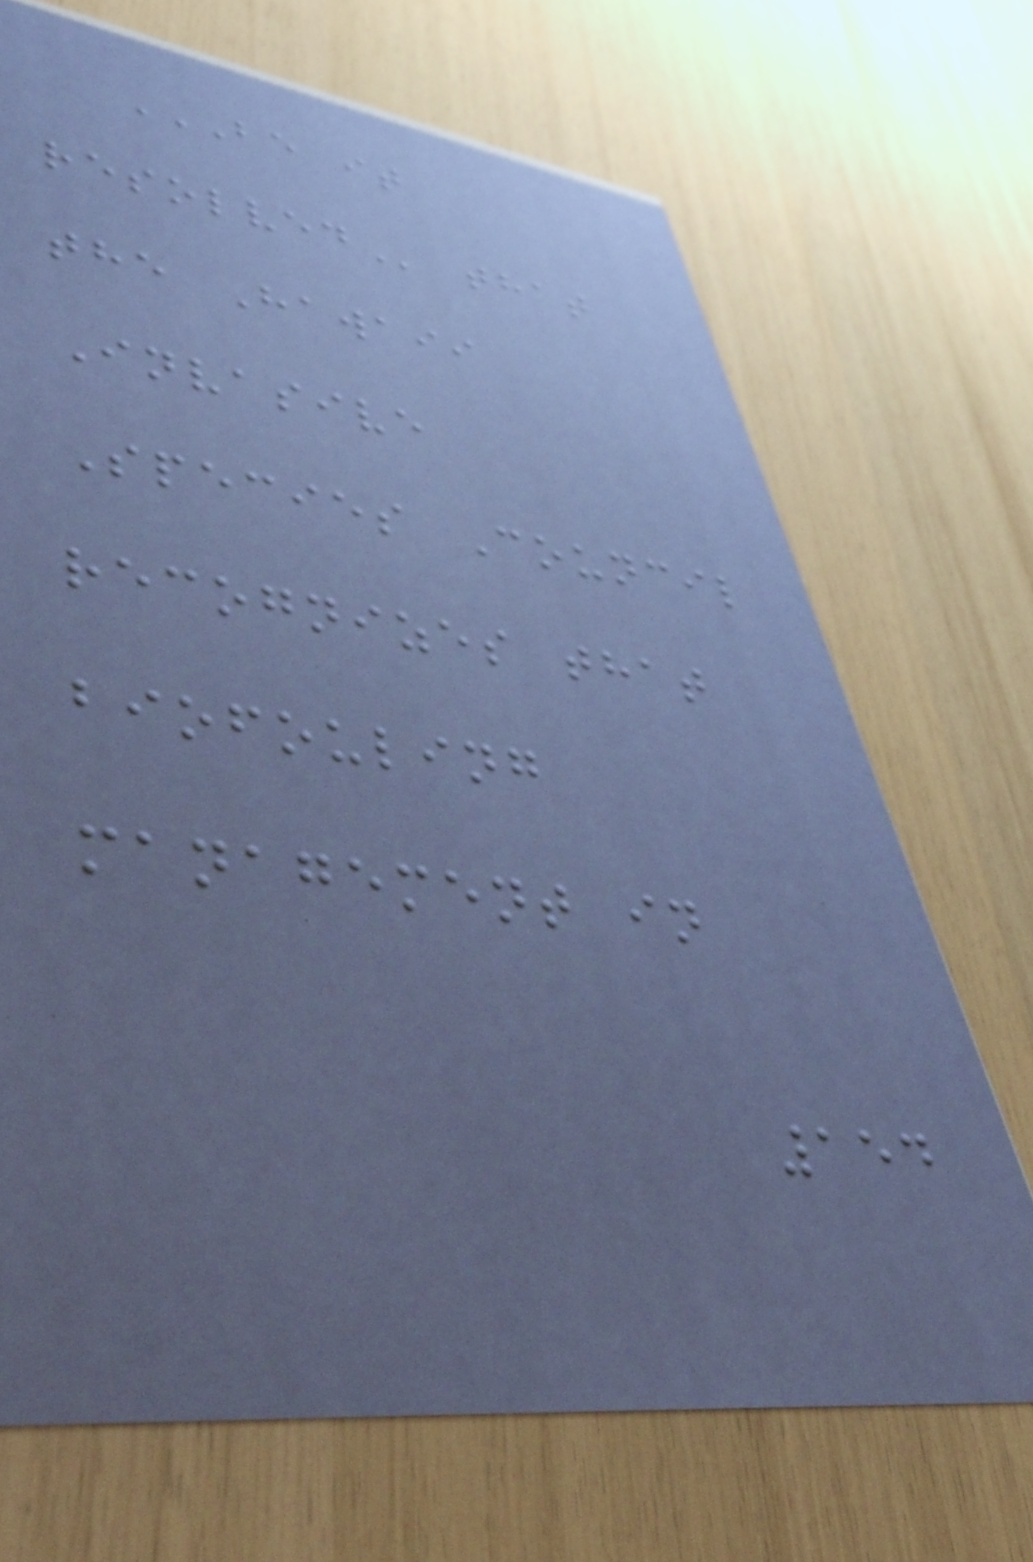BE IT
RESOLVED that
the Hawaii
Invasive
Species Council
recognizes that
biofouling
management in
154
